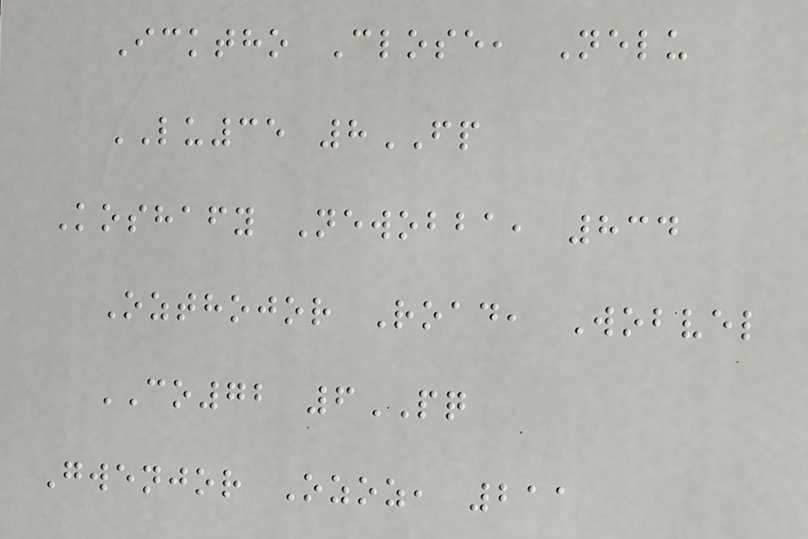Icktho Close, Nelu
LU35 8FP
Koshafy Newobba, 834
Ozthojor Road, Wobvel
CO72 6PQ
Gwenjor Ozoz, 211
